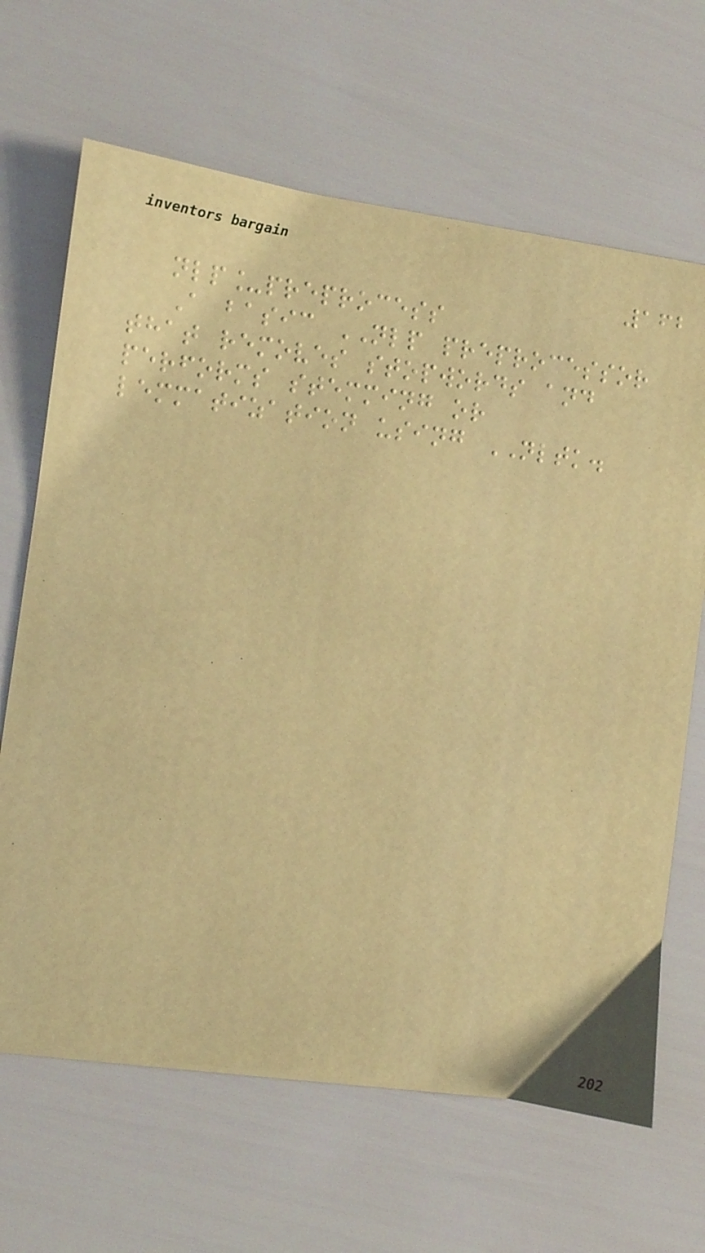162
nlp_preprocess
A basic NLP preprocessor
that removes stopwords and
performs stemming or
lemmatization using NLTK.
